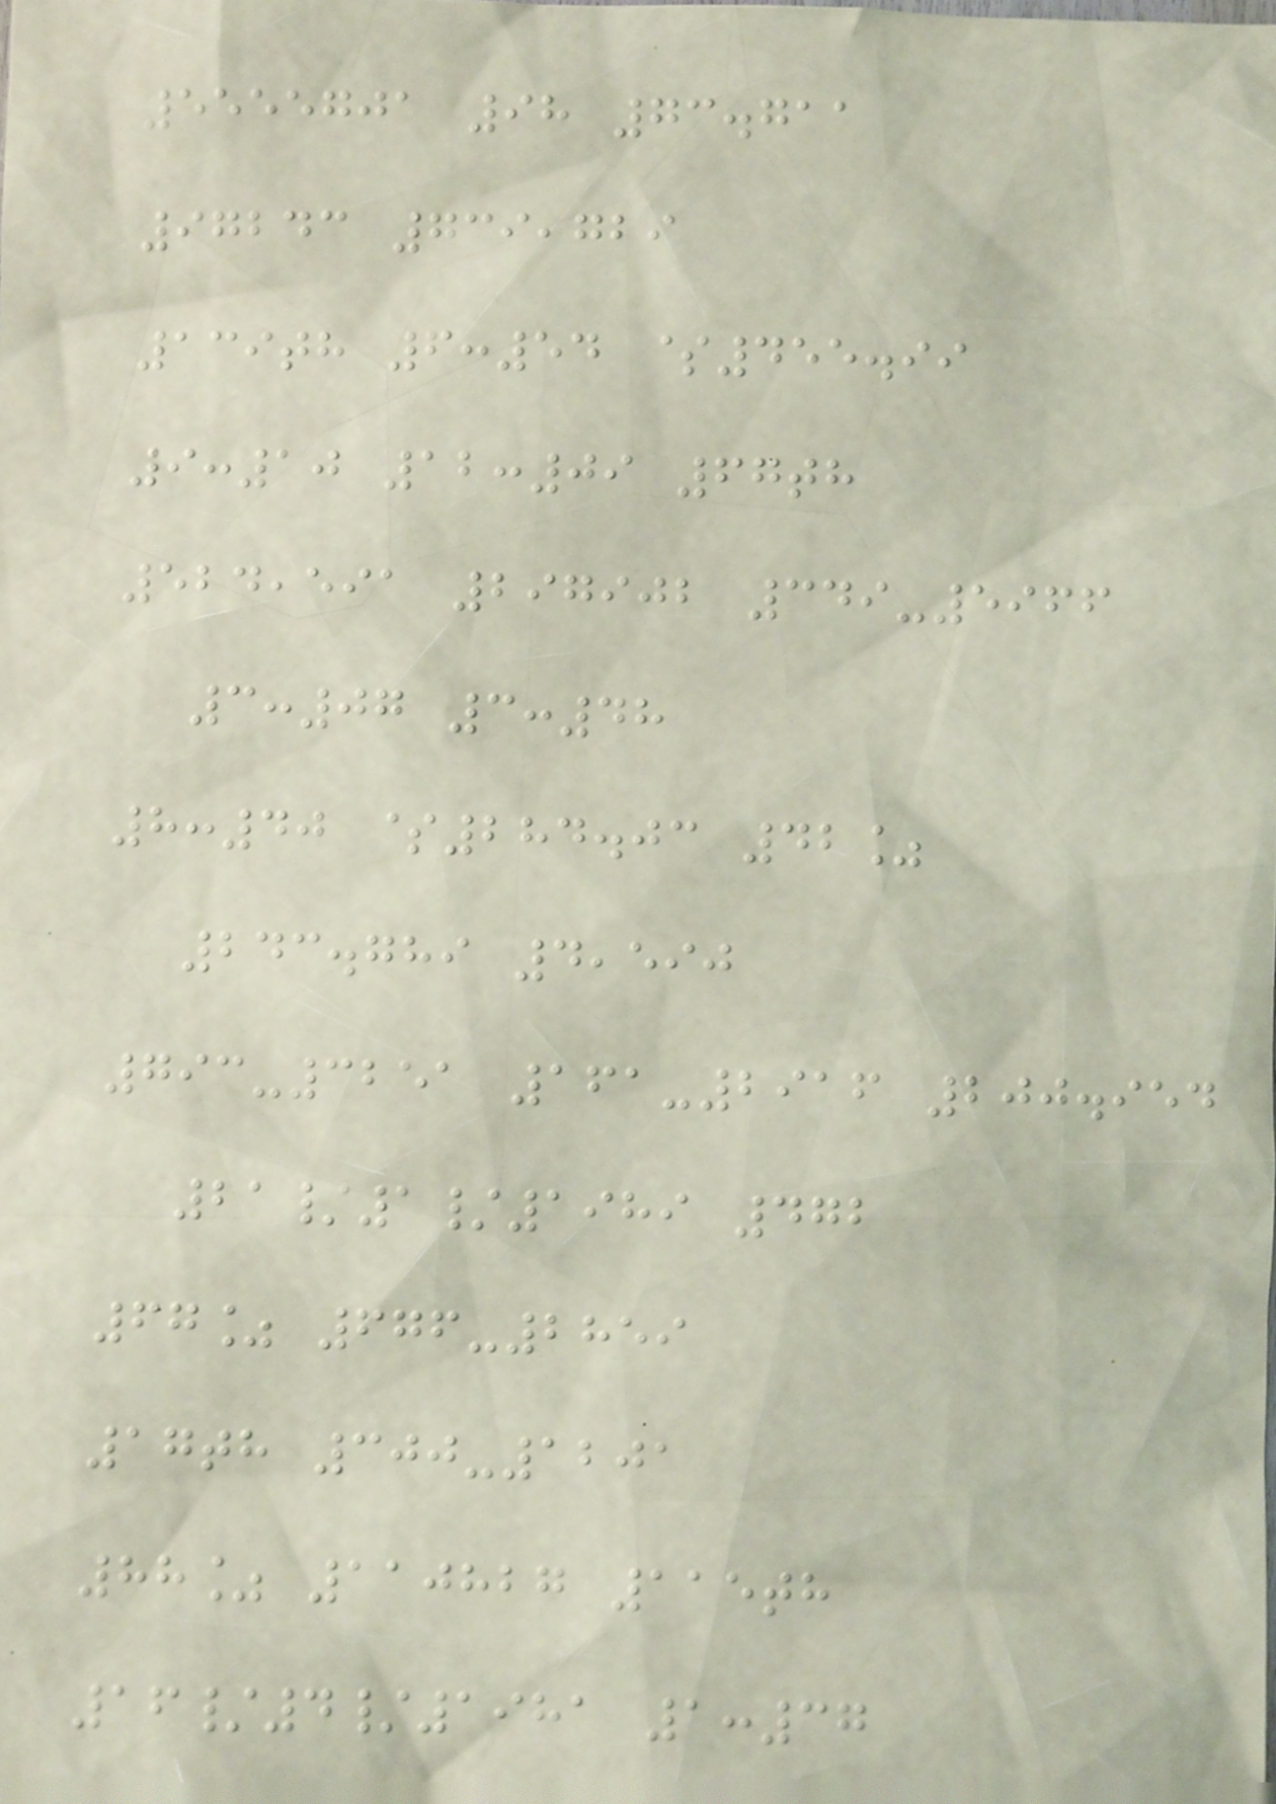5555701 98 73.711
97243 739,729
139th 6:54 $455.99
9:10 12:09 67th
524,591 297902 349-5966
3:07 3:48
8:40 $284.03 42%
243.789 4,590
793-3251 161-2916 200.954
21/1/1989 472
67% 676-2859
17th 300-1201
88% 110827 115th
16/4/1981 1:37
